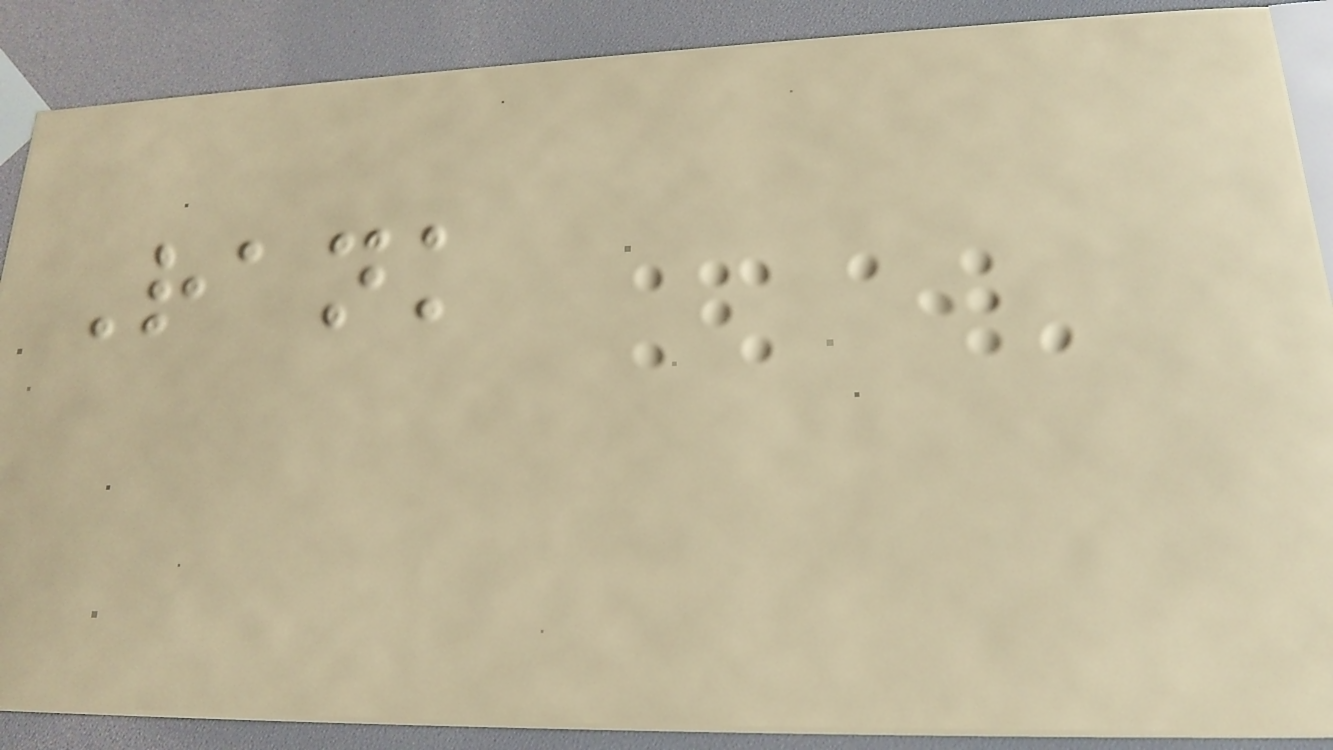Rank
